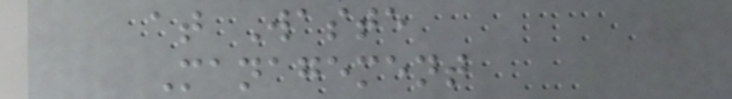at Waste
Management
